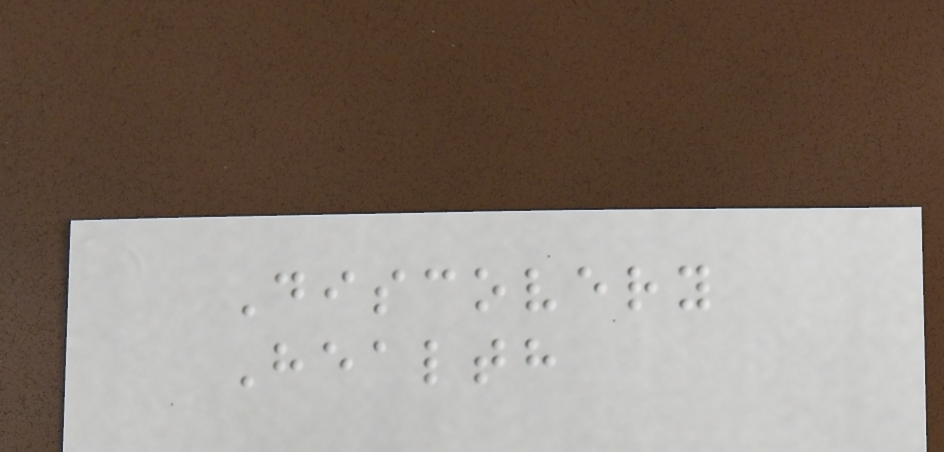Discovery
Health
